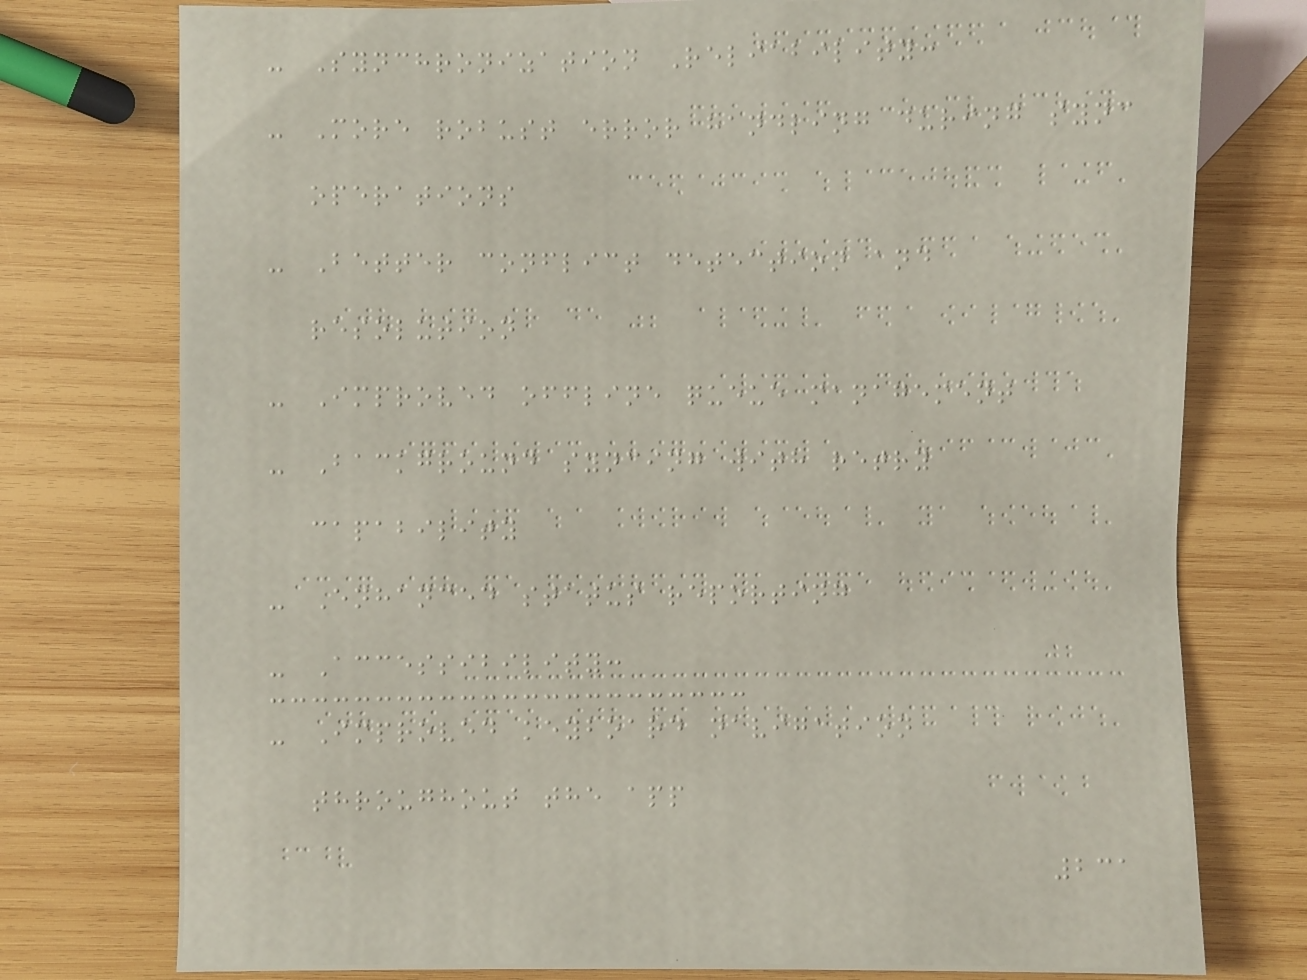- Synchronization Reliability:
- More robust error handling during sync
operations
- Better conflict detection and
resolution
- Improved offline queue management
- Background syncing with retry
capability
- Enhanced status reporting
- Accessibility:
- Improved keyboard navigation
throughout the app
231
